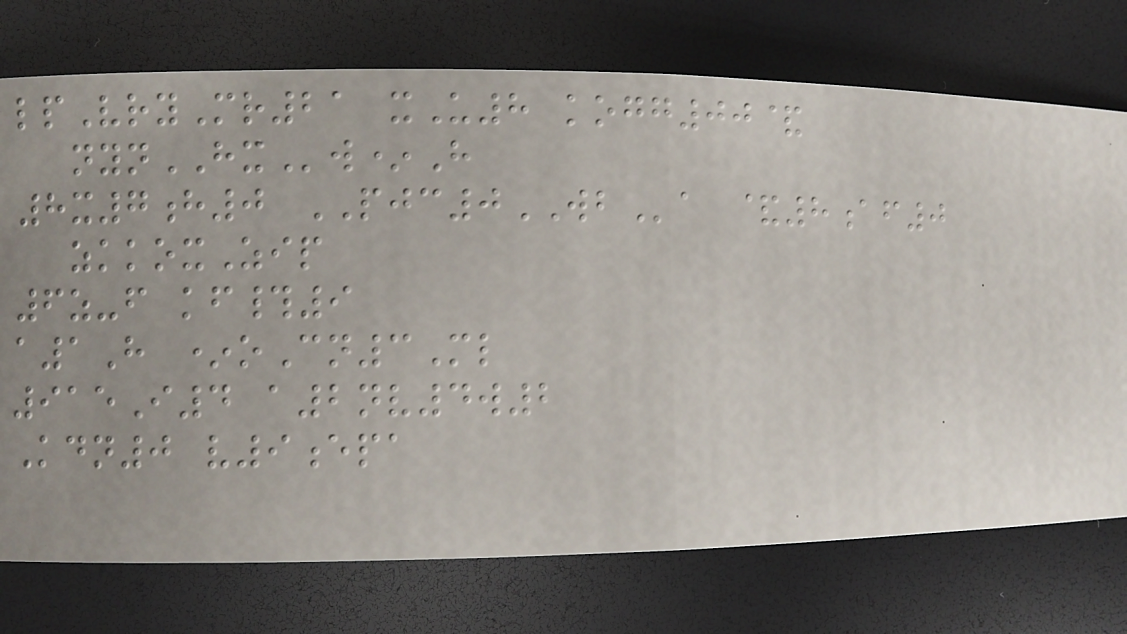lpVryMr21 xU8 kogg00&
nynHXw*H
8x7h0 PJC0WBa &8af0
zkkoxZip
6z-f kf#9
a1H *oCn3Ml
915I4 a2nv4w2
Kdn0 v9epa
